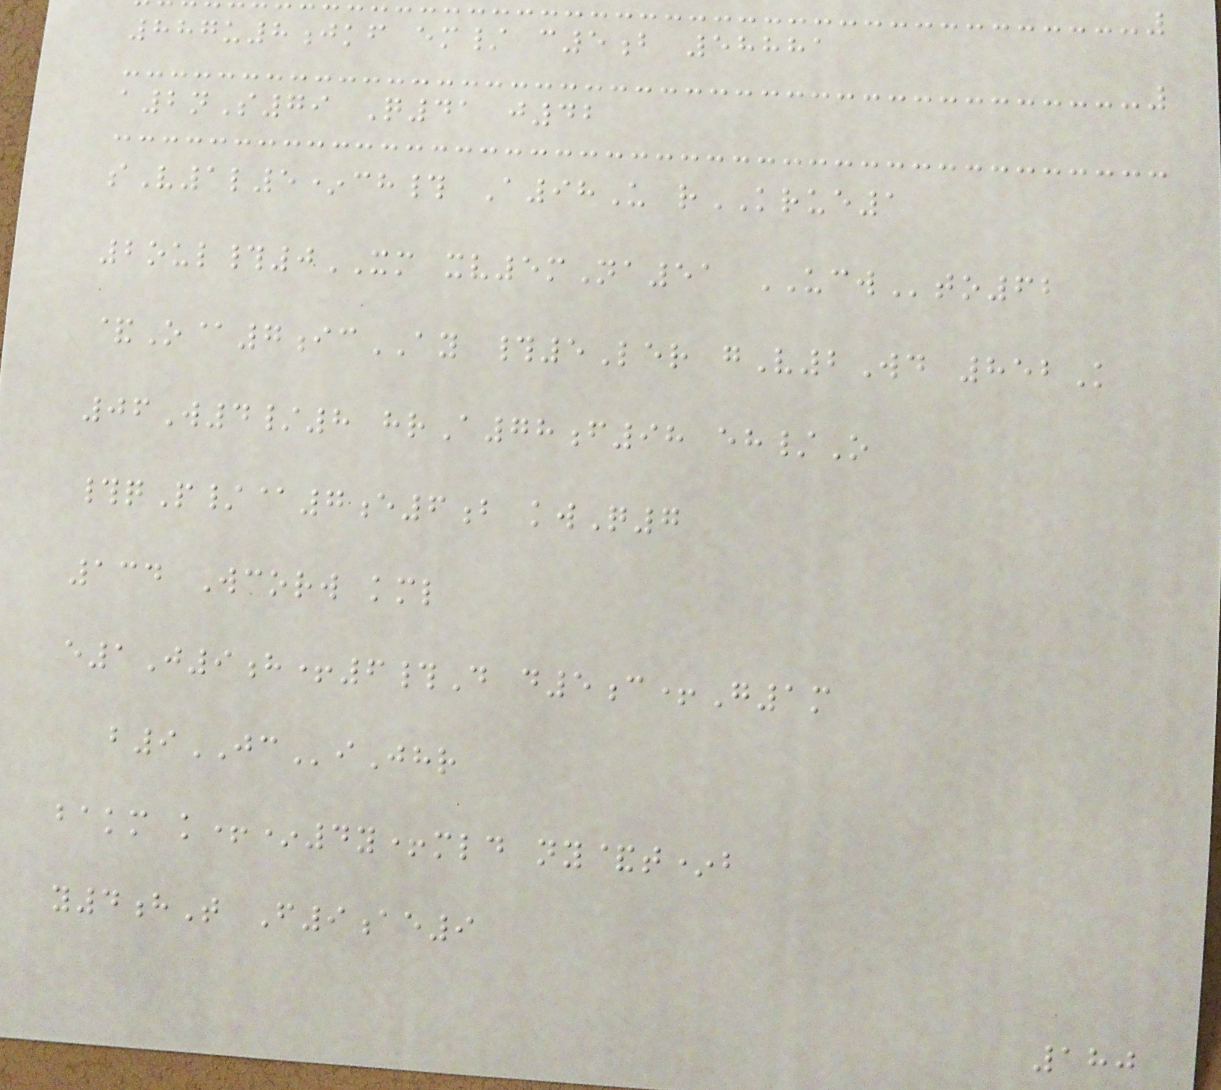887u8jkf em/ c5b 58881
a2nS79 Q41 j42
sV1l5*ch# A98U rKRUE1
2oul#0XM xv5mNa51 UCWto62
&O@7icAY #5Ler gV2Wd 852K
06W4/8 hrA78f98 eh/O
#qP/@7e6b kwQ7
134 Wcorw kml
e1J9h+6#D d5c+G1m
b9JCiJhr
bakm k+*4y+mld ny&t*b
y4hT F9ae9
180
